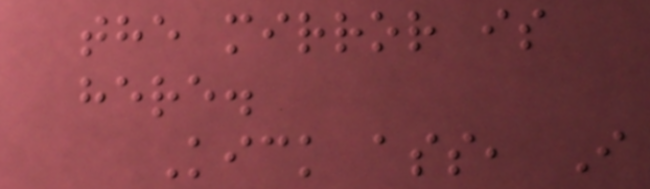the mirror is
here.
Kick ass, I
